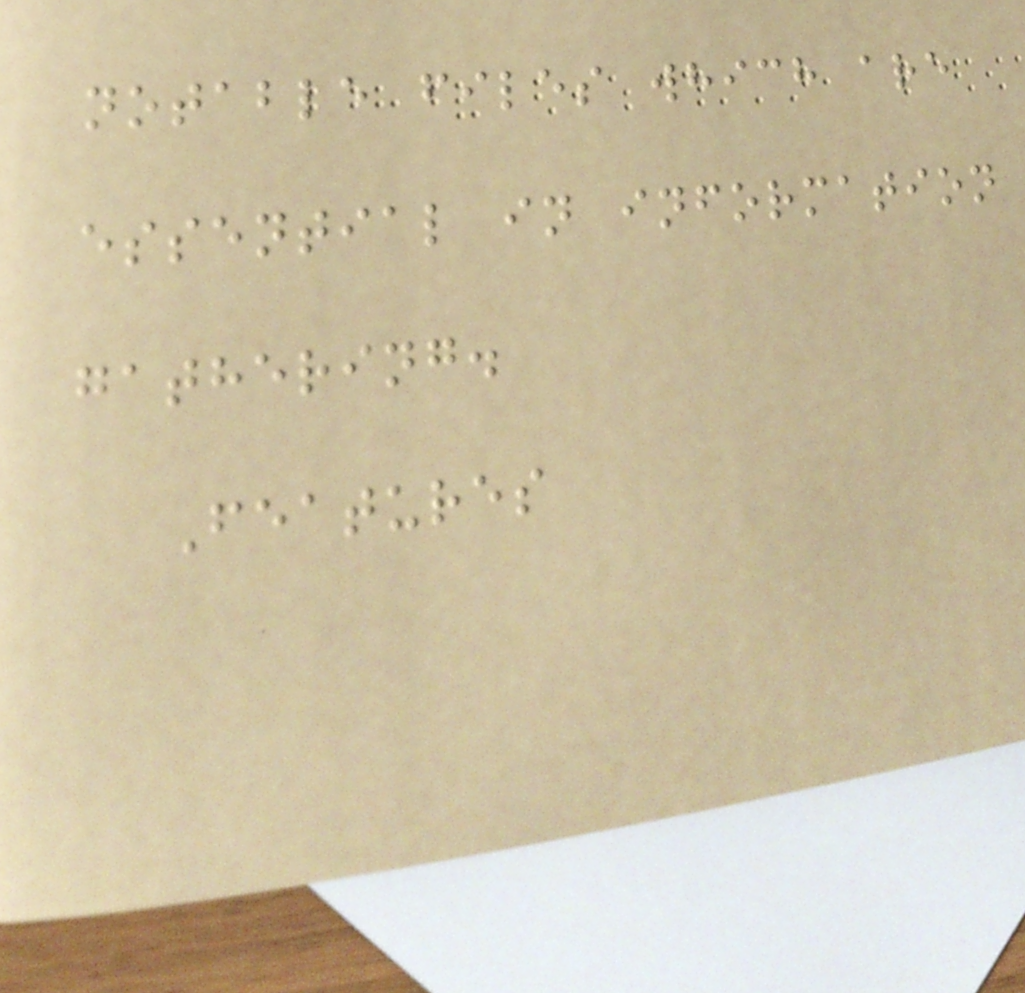notable files which are
essential in information
gathering.
Features
